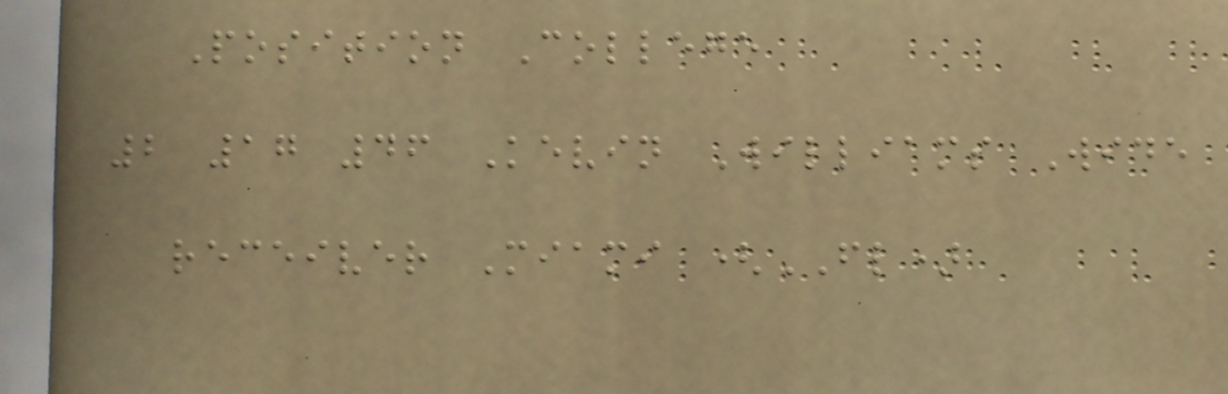Position College
2 17 46 Kevin Williams Wide
receiver Miami (FL)
